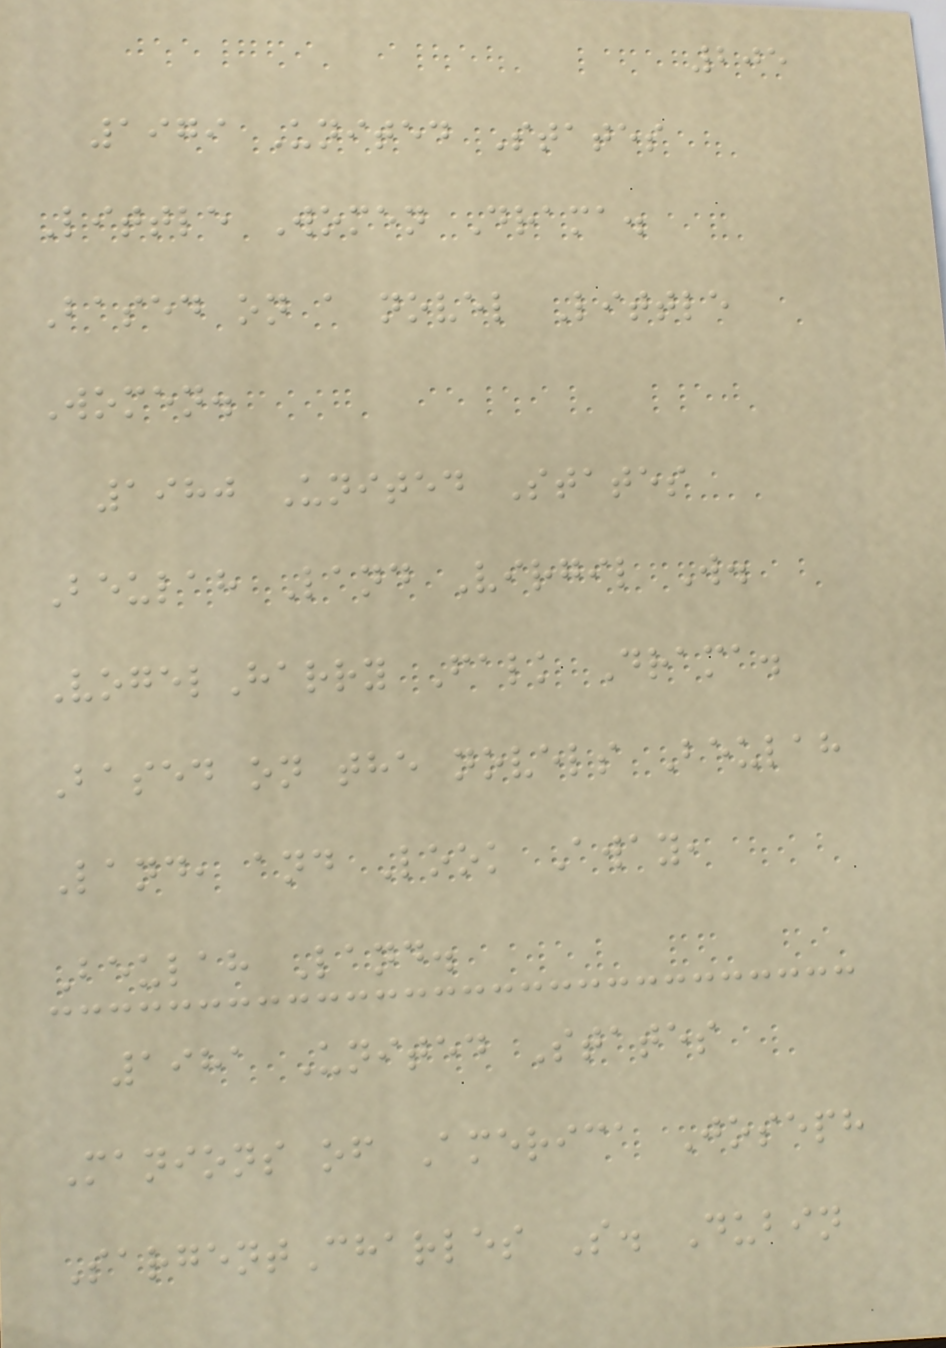205
1979 United States
Little Women Drama.
Based on a novel Little
Women.
1980 United States
Beulah Land Virgil W.
VogelHarry Falk Drama.
Based on the novels Beulah
Land, and Look Away,
Beulah Land.
1981 United States
Manions of America Joseph
SargentCharles S. Dubin
